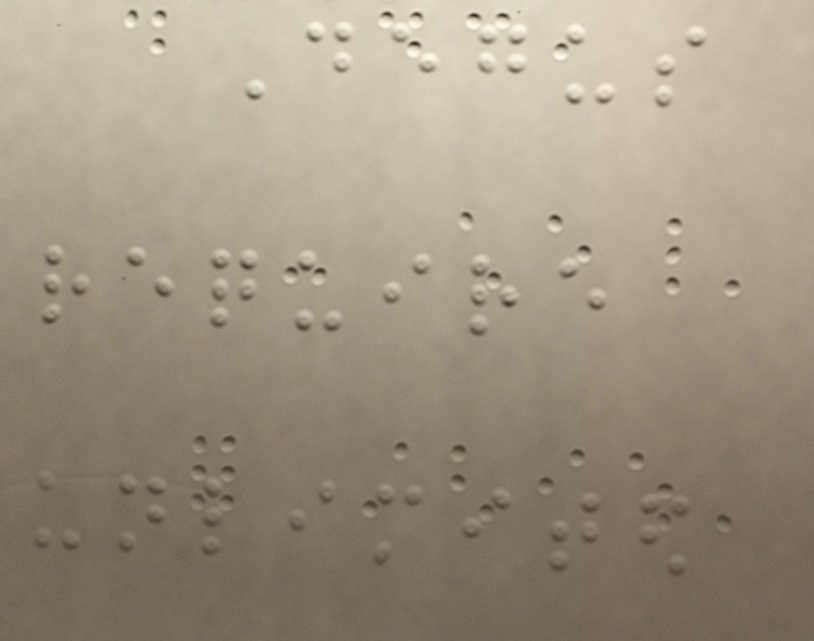Degus
require
unlimited
